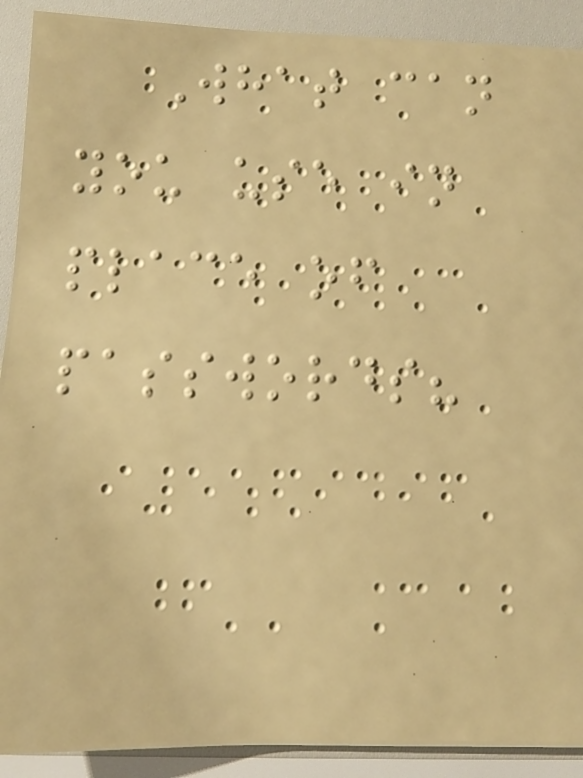What can
you use in
place of
passwords?
